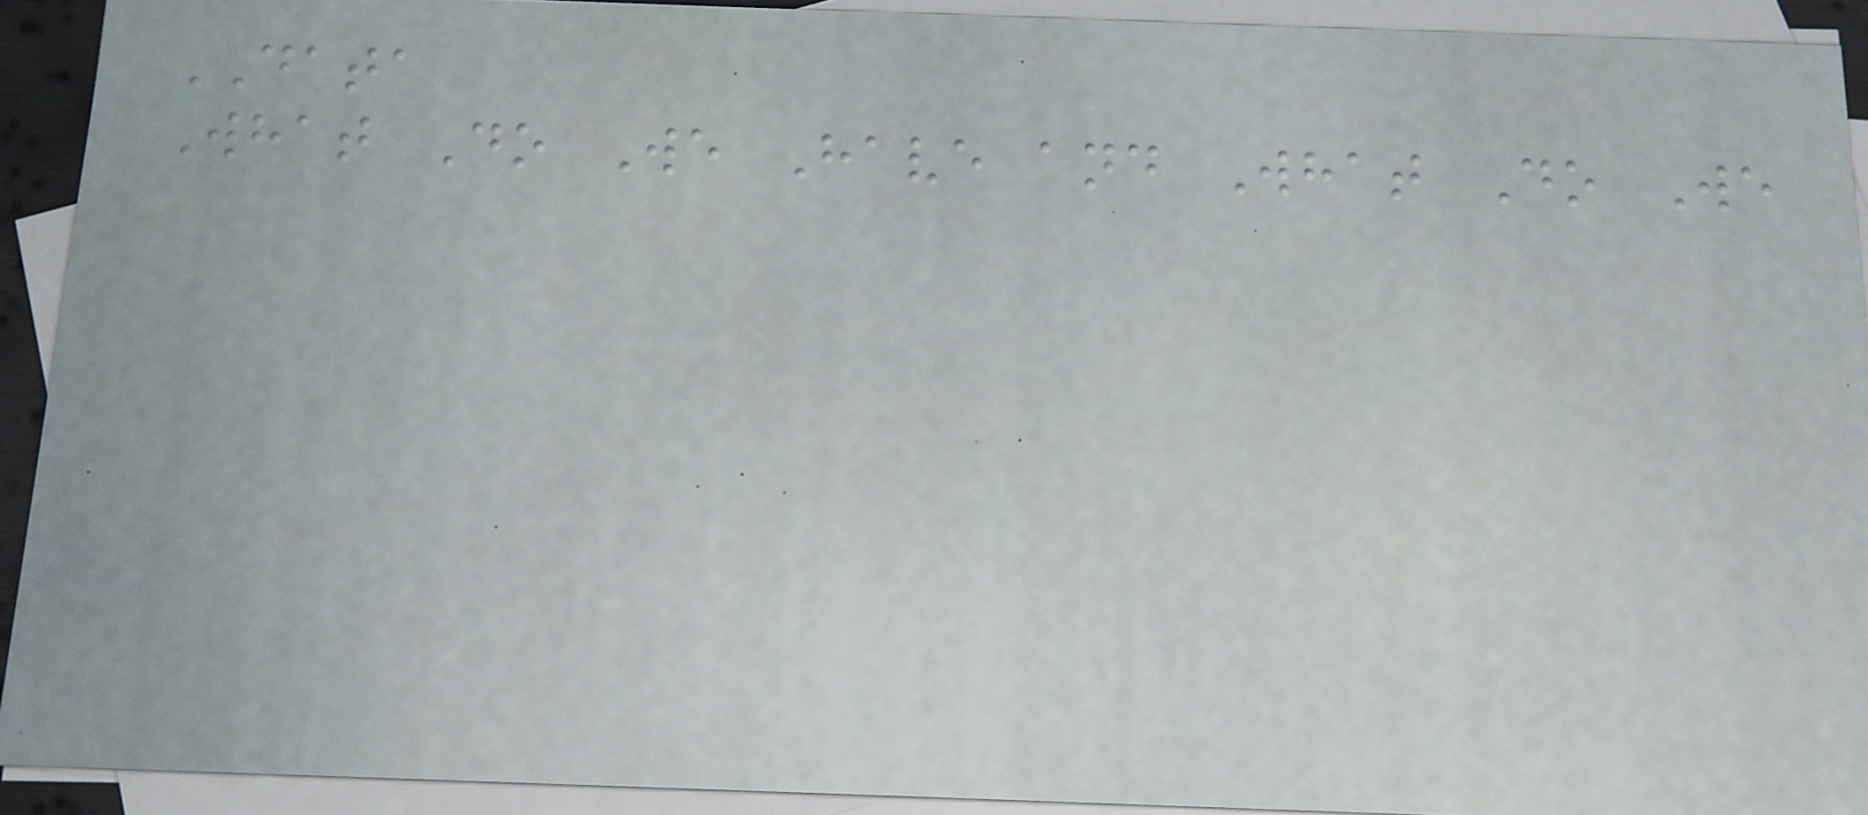DATA
What Do We Have and What Do We
